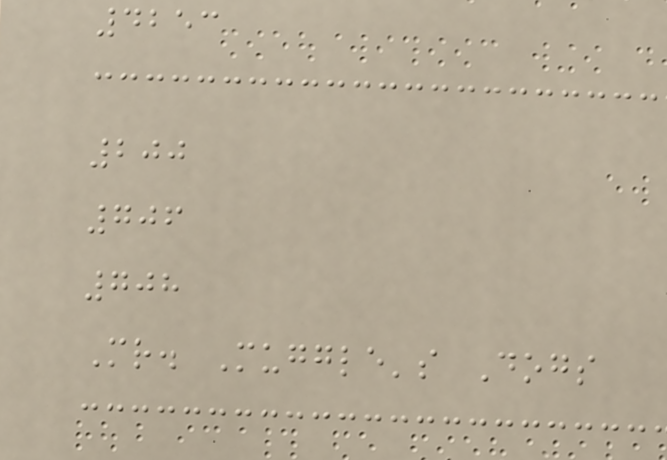4253
200
706
708
Mr. Muggle's Dogs
